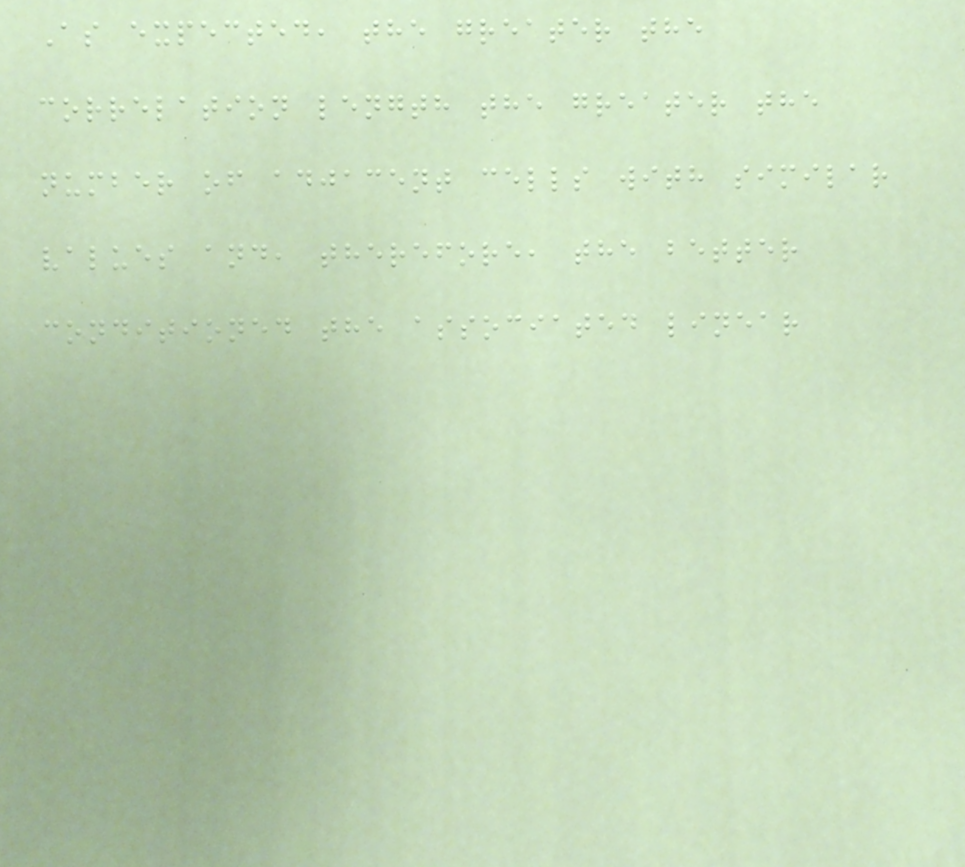As expected, the greater the
correlation length the greater the
number of adjacent cells with similar
values and, therefore, the better
conditioned the associated linear
